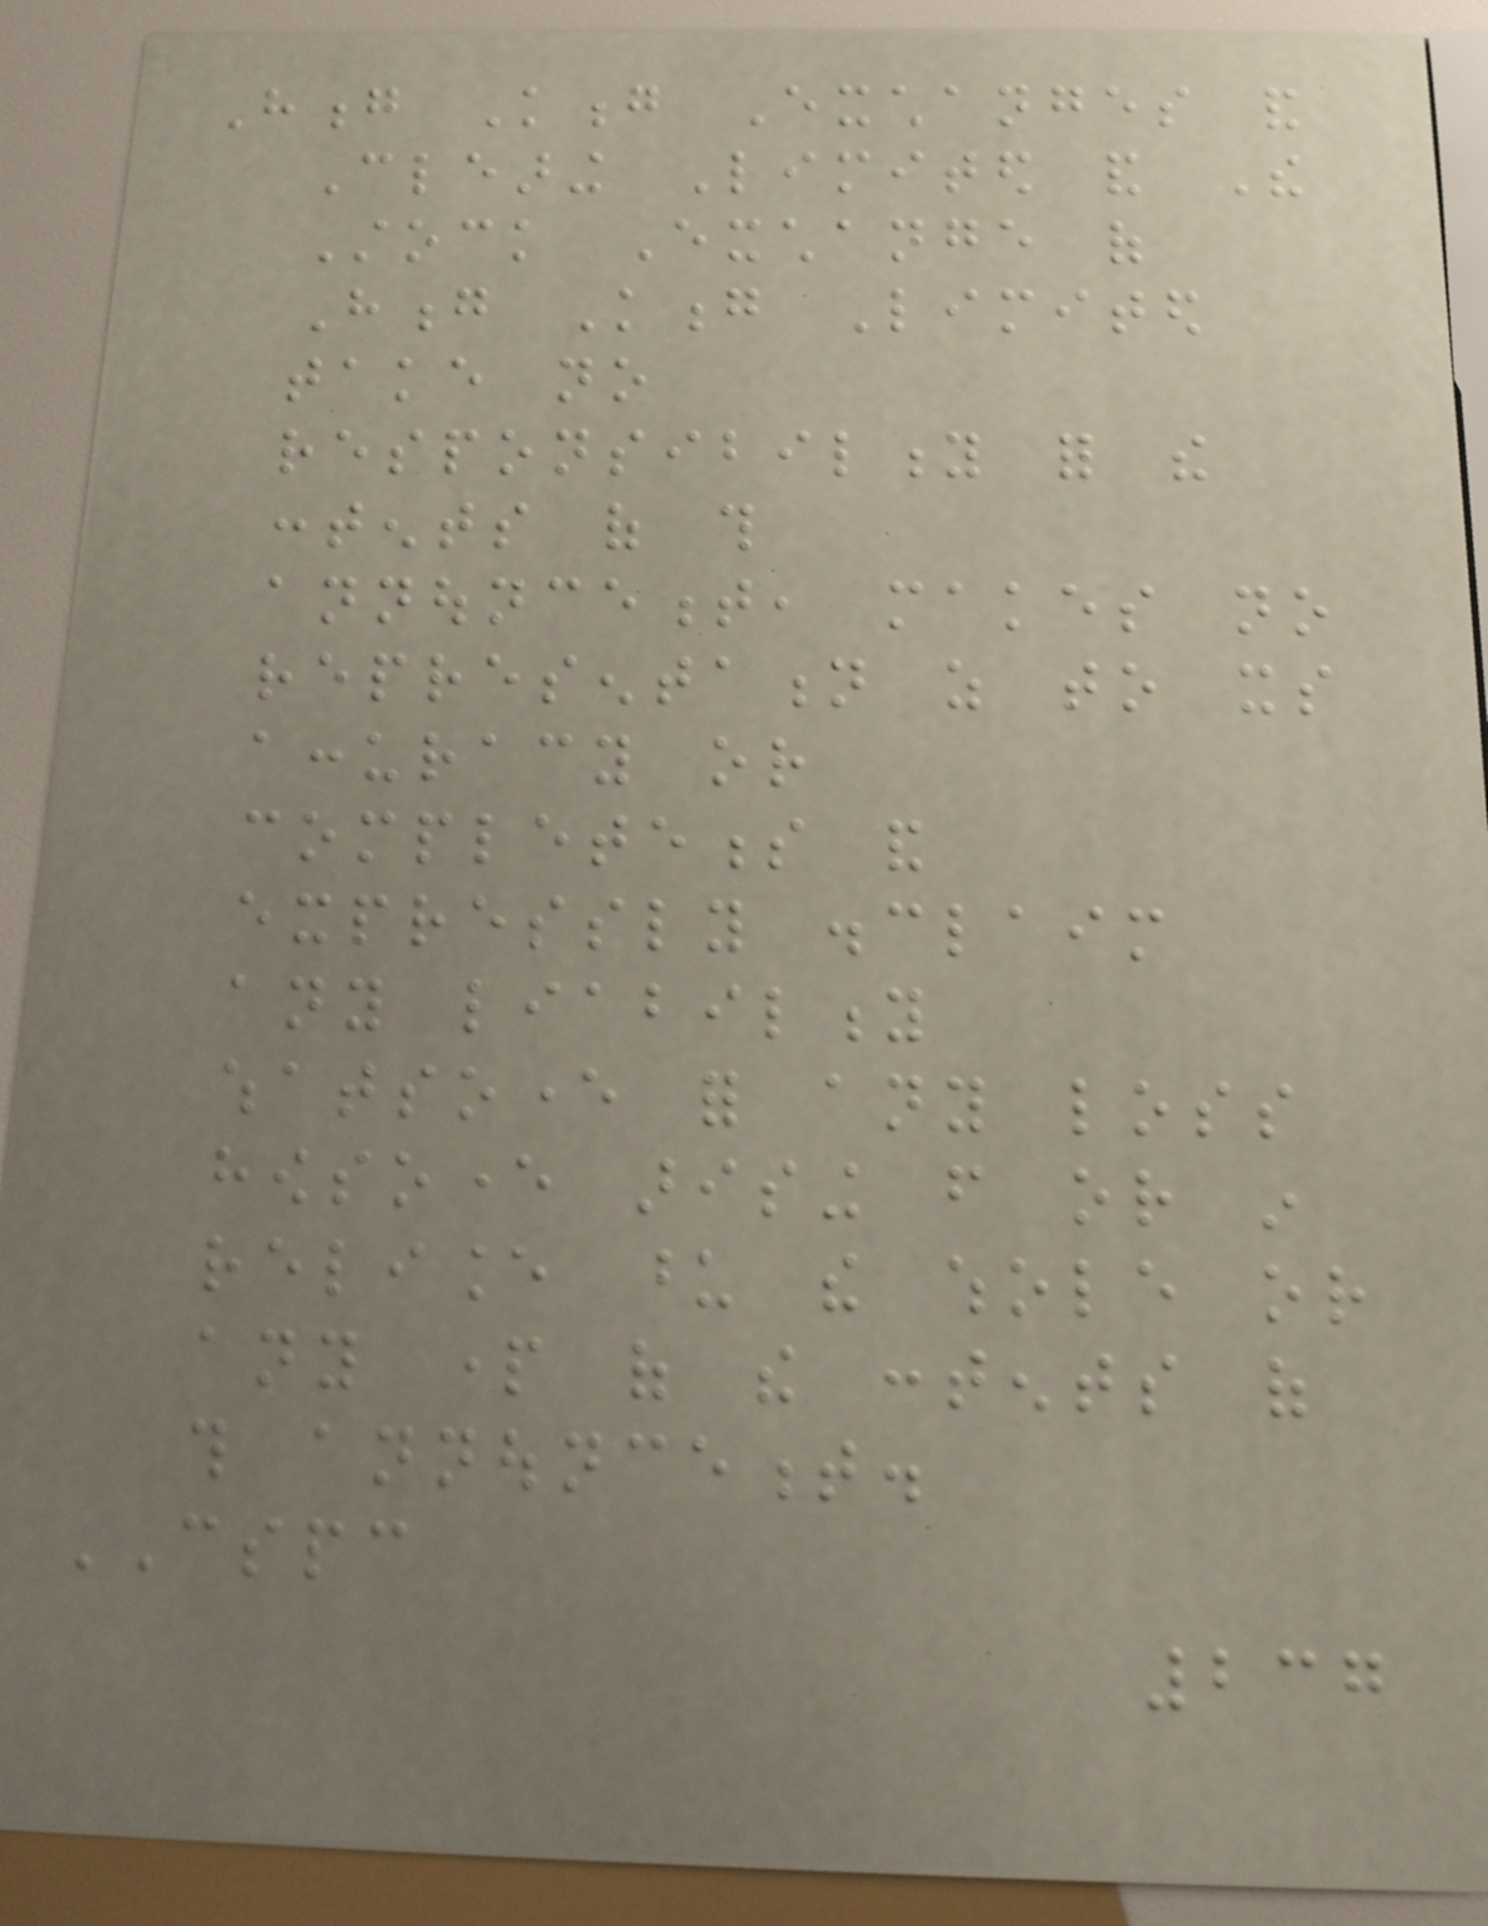Hong Kong Exchanges and
Clearing Limited and The
Stock Exchange of
Hong Kong Limited
take no
responsibility for the
contents of this
announcement, makes no
representation as to its
accuracy or
completeness and
expressly disclaim
any liability
whatsoever for any loss
howsoever arising from or in
reliance upon the whole or
any part of the contents of
this announcement.
CSPC
237
